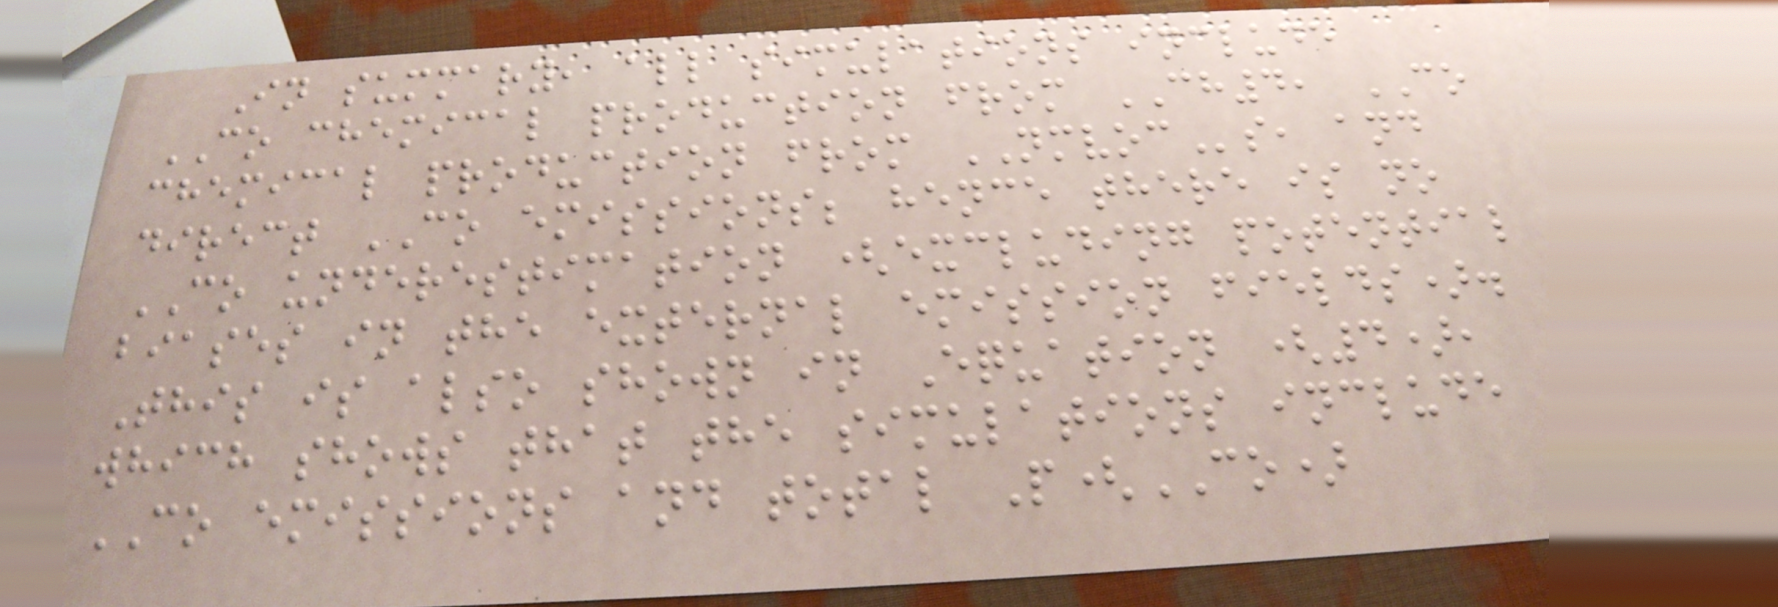In summary, all simulations include
CO chemical production from CH4, CO
chemical production from NMVOCs, and
direct CO emissions; hence there is no
CO underestimation (excluding potential
biases in the external emission fields).
This is also shown in Equation (4),
which shows that the simulations include
CO emissions and total P(CO)
